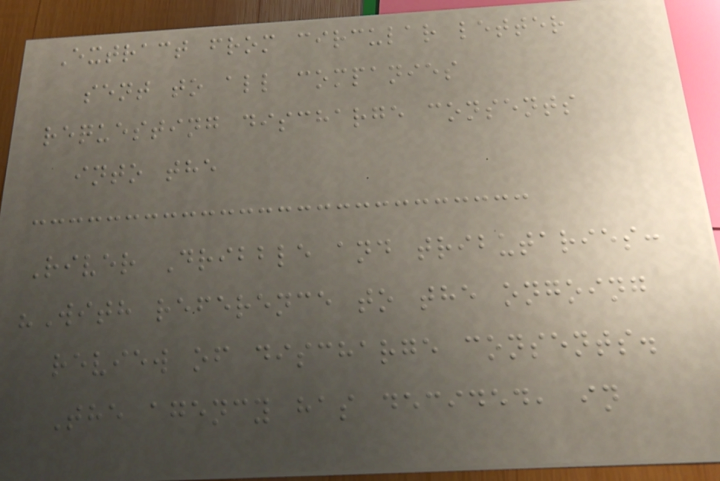Extract from circular letter
sent to all companies
requesting discharge consents
into the
River Dribble and tributaries:
"With reference to the ongoing
review of discharge consents.
The agency has decided, in
